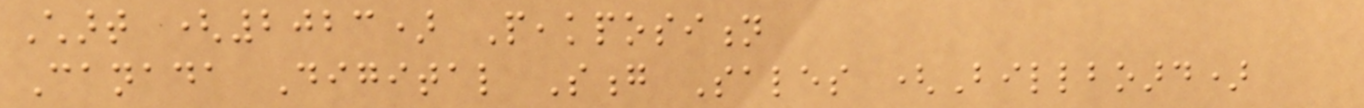Chart (2023) Peakposition
Canada Digital Song Sales (Billboard)
